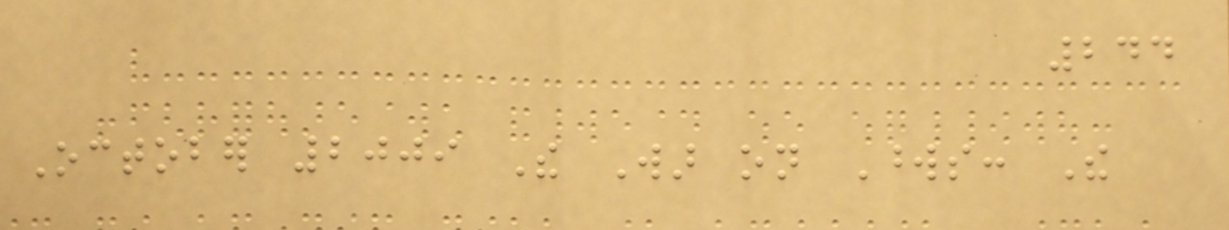244
October 2009 The War on Words: The
